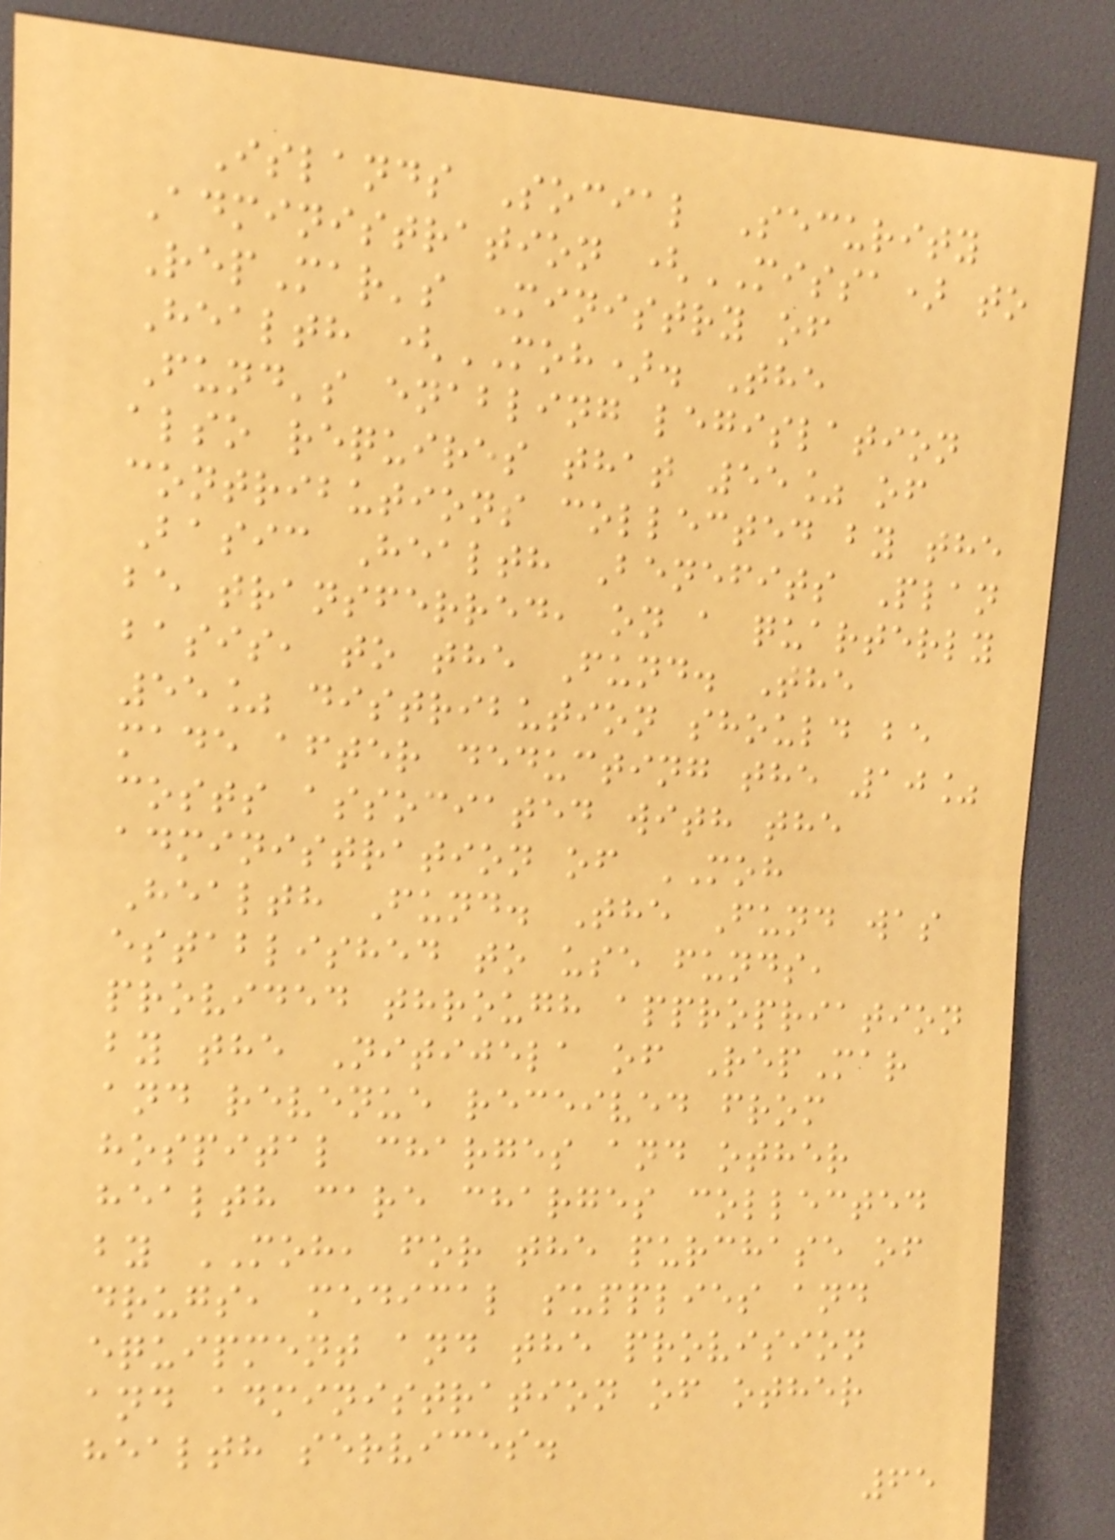Islands Social Security
Administration (MISSA) to
RepMar's Ministry of
Health (MOH). The
Fund's enabling legislation
also requires that 55% of
contributions collected by the
Basic Health Benefits Plan
be transferred, on a quarterly
basis, to the Fund. The
55% distribution should be
made after deducting the 10%
costs associated with the
administration of MOH
Health Fund. The Fund was
established to use funds,
provided through appropriation
by the Nitijela of RepMar
and revenue received from
hospital charges and other
health care charges collected
by MOH, for the purchase of
drugs, medical supplies and
equipment and the provision
and administration of other
health services.
65
